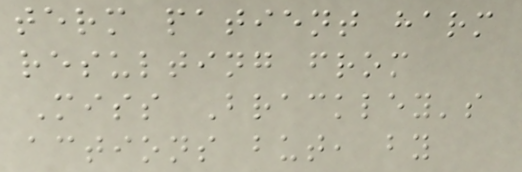term patient harm
resulting from
Miss Brackley's
actions but, by
